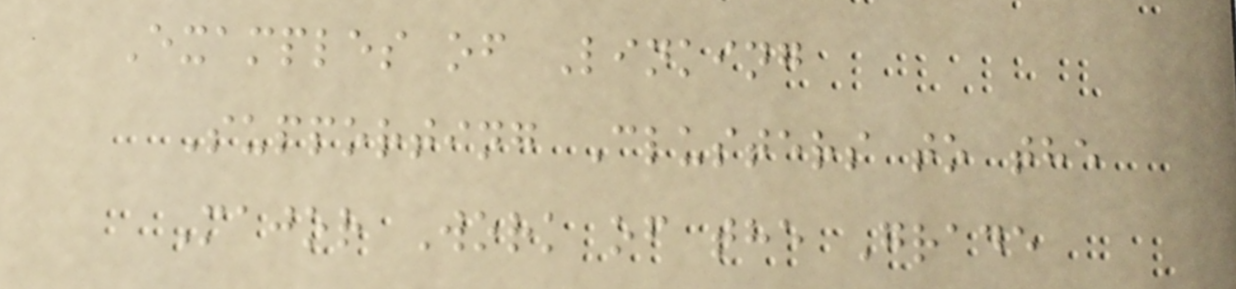Examples of Linking
Supporting Clusters to the
Major Work of the Grade
